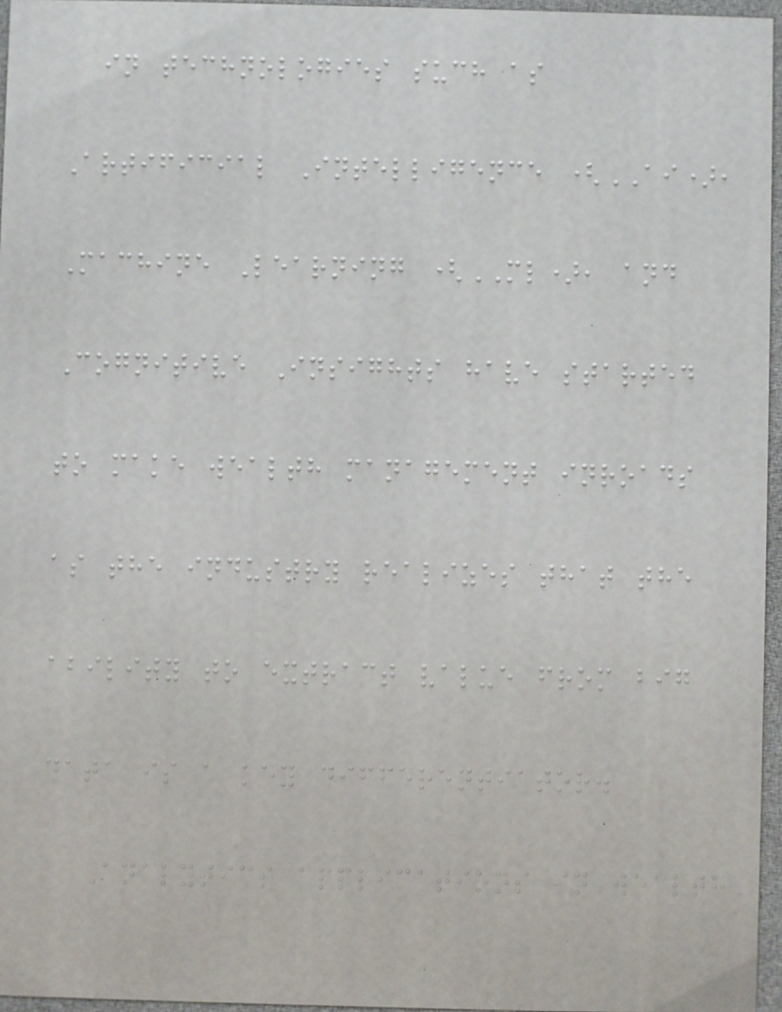in technologies such as
Artificial Intelligence (AI),
Machine Learning (ML), and
Cognitive Insights have started
to make wealth management inroads
as the industry realizes that the
ability to extract value from big
data is a key differentiator.
Analytics applications in wealth
